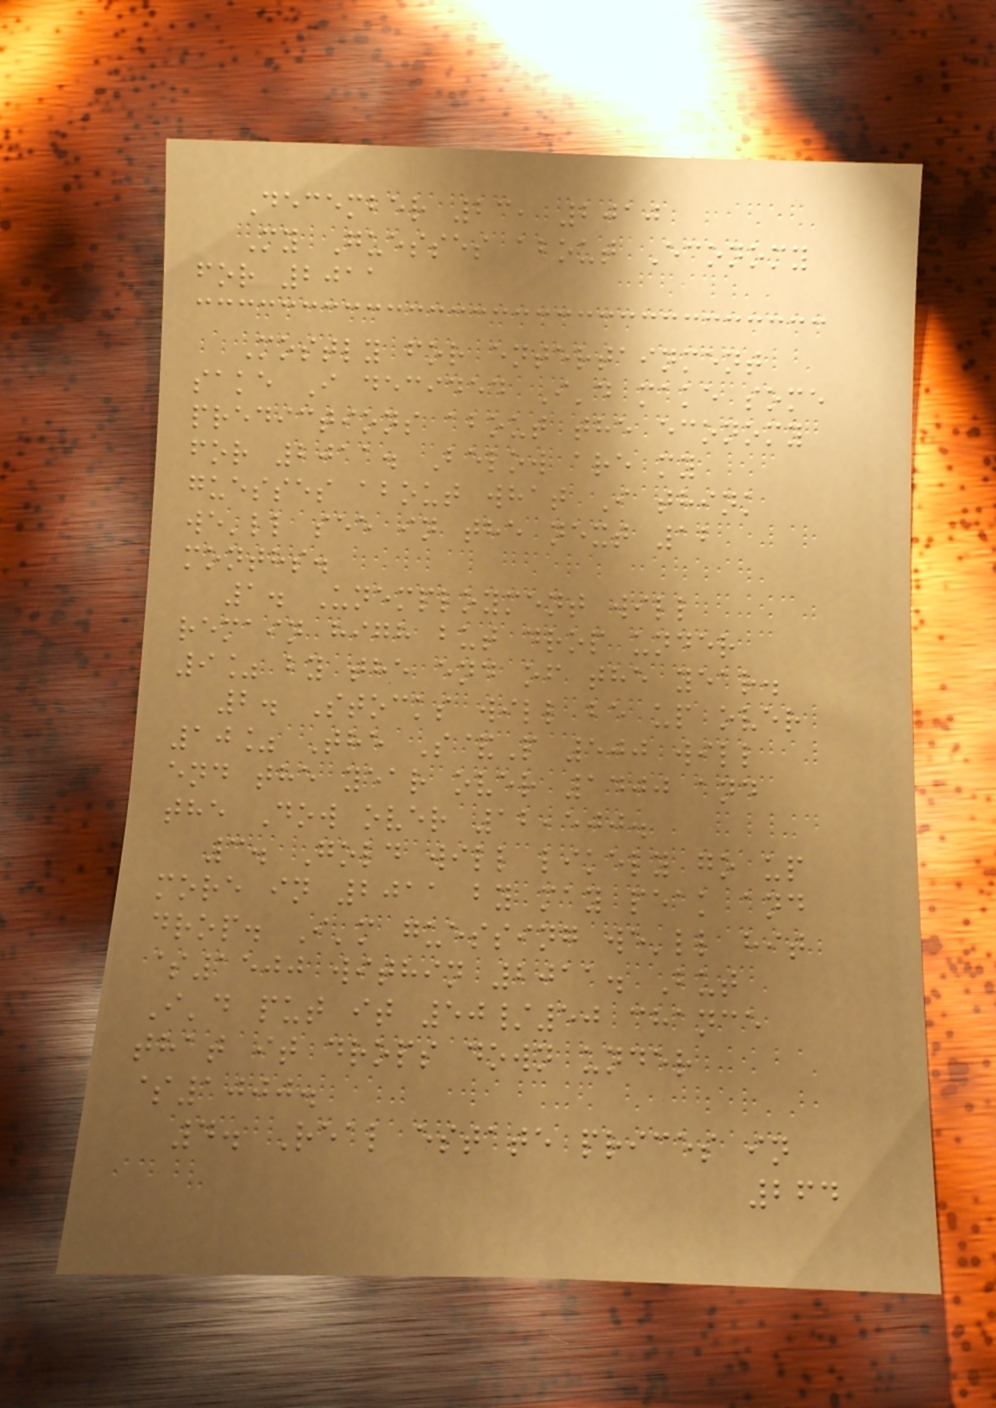December 23, 2010
My Guesses about Economy
for 2011
Mostly for entertainment
sake I decided I'd make some
predictions about the economy
for 2011. Below are my
guesses about what I think
we'll see in the next 12
months.
1. Unemployment will
remain high but drop under
9% by the end of the year.
2. Stocks will be up over
10% The S&P 500 will
end the year over 1400 and
the Dow over 12,500.
3. Gold will likely go up
more in 2011 by may peak and
drop. I'm guessing we'll hit
$1500 within 2011. But
I'd put it 50/50 chance
that it drops down under
$1000.
4. Real estate prices in
264
